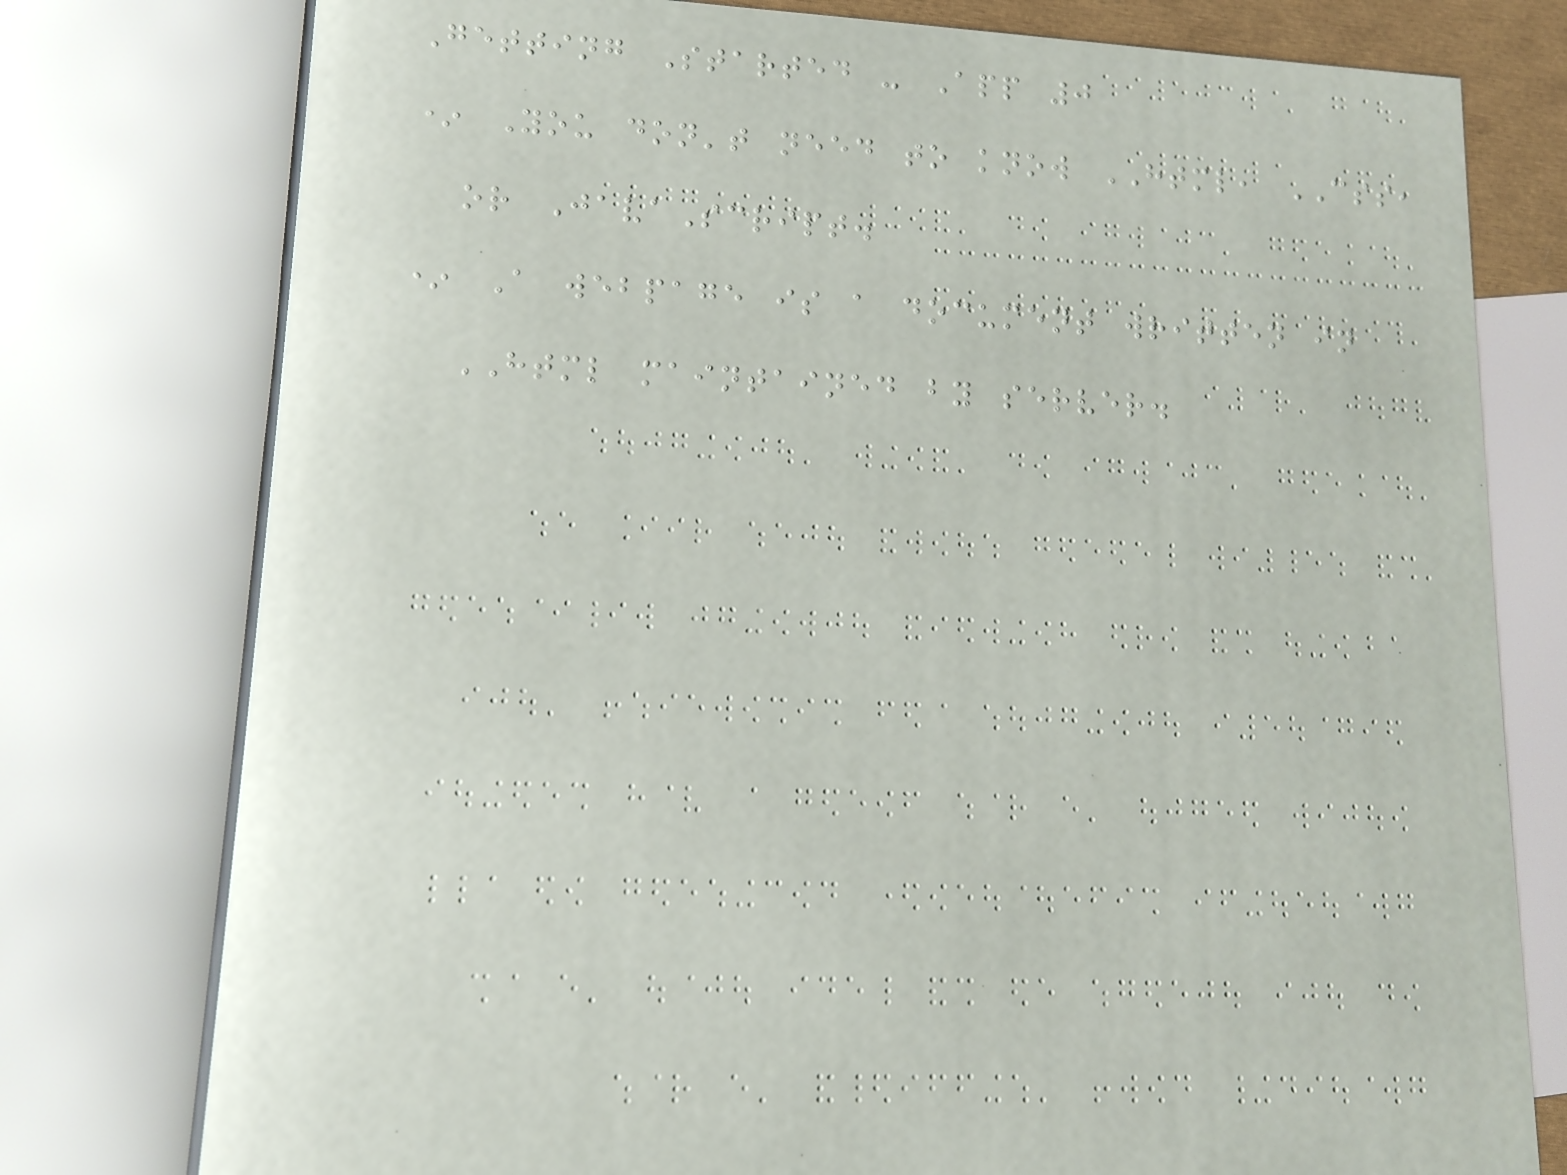Getting Started - App 0
* You don't need to know HTML, CSS,
or JavaScript.
* A webpage is a document written in
HTML maintained by server.
